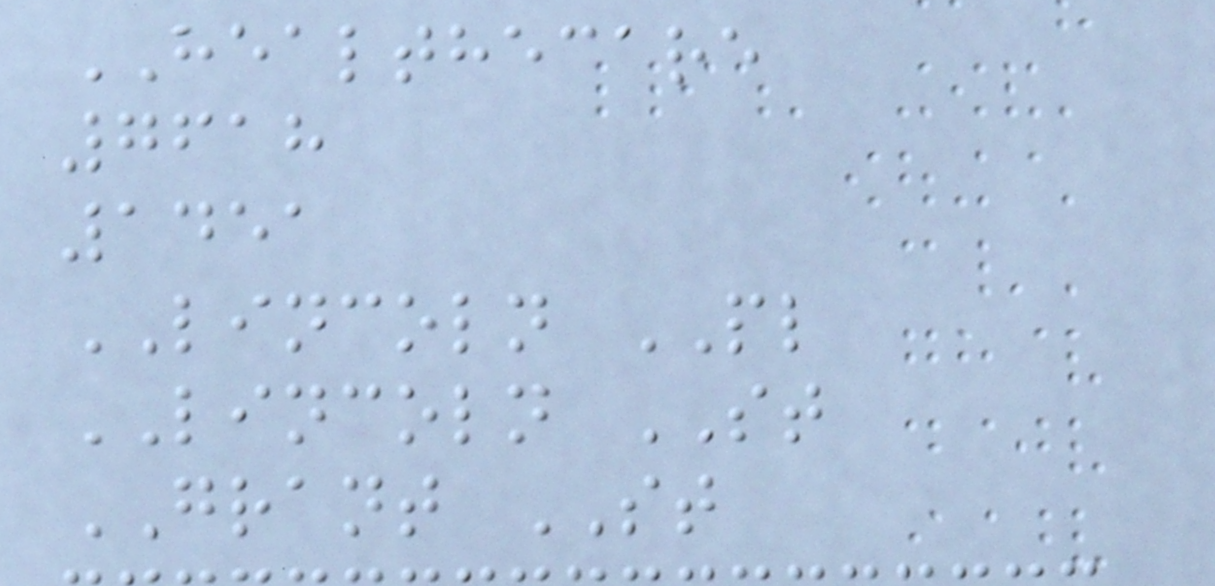HEALTHECARE
7618
1451
LINCOLN PL
LINCOLN ST
GRANT ST
